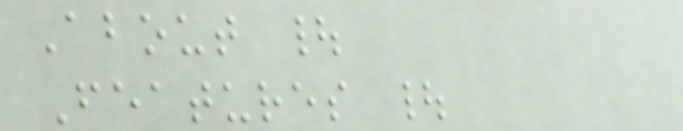About |
Features |
